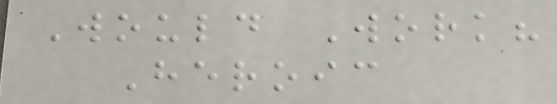Would Work?
Heroic
